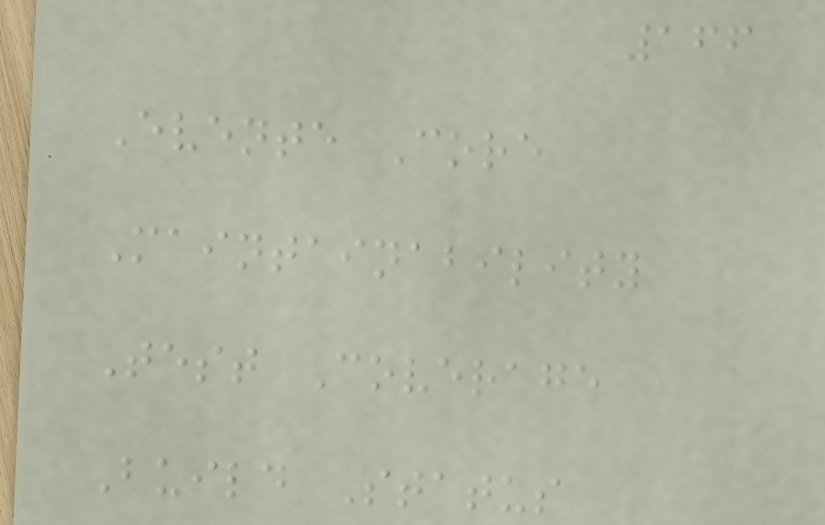166
Evente Core
Maintainability
Test Coverage
Build Status
